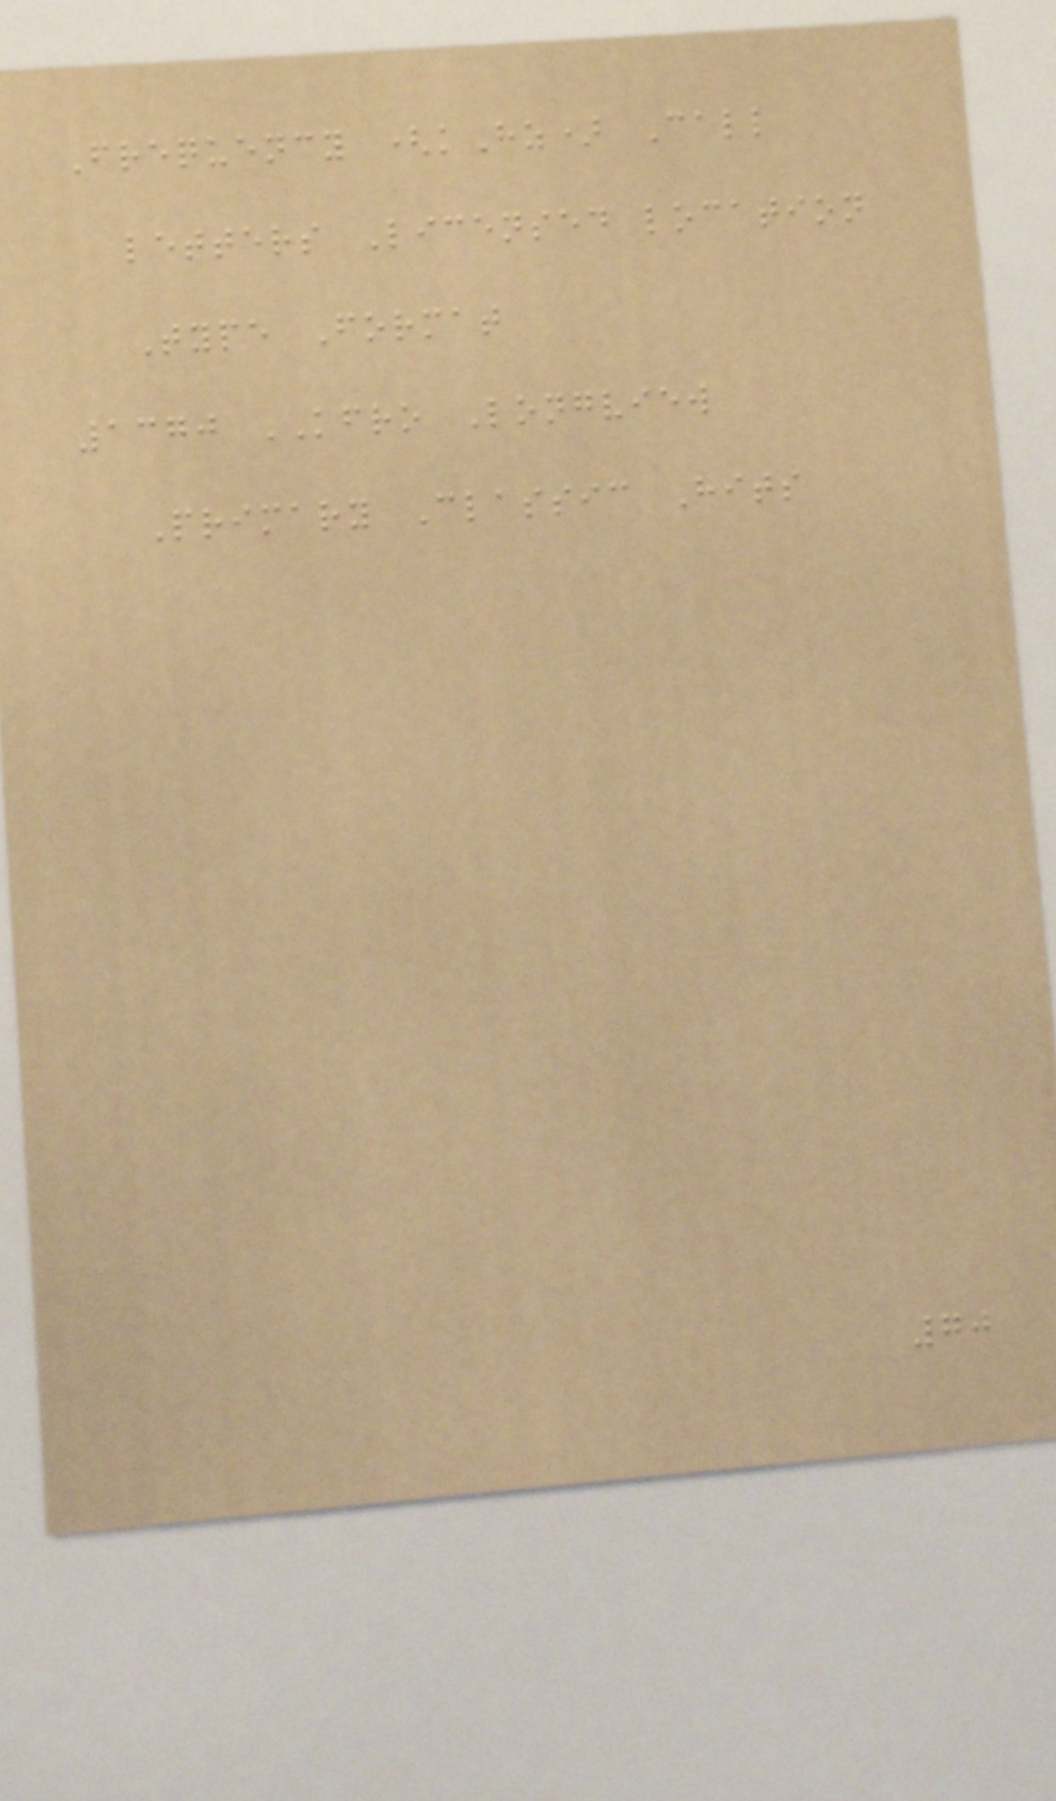Frequency (kHz) Call
letters Licensed location
Type Format
1370 KFRO Longview
Primary Classic Hits
70
